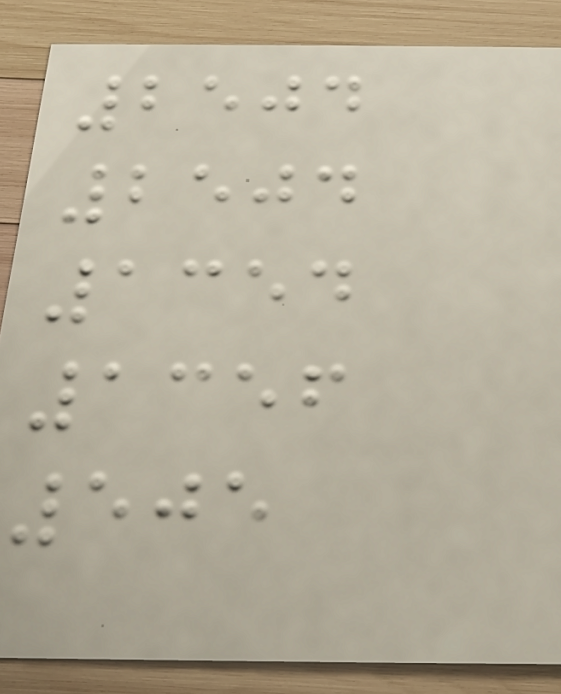2504
2504
1354
1356
505
